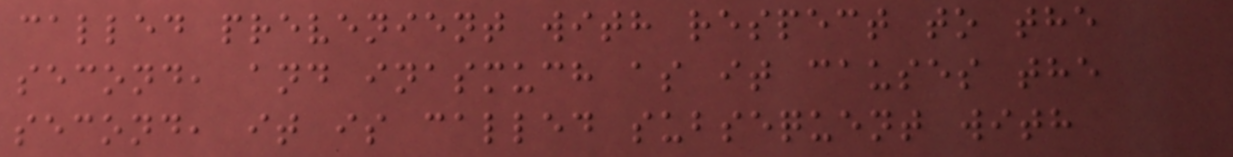called prevenient with respect to the
second, and inasmuch as it causes the
second, it is called subsequent with
